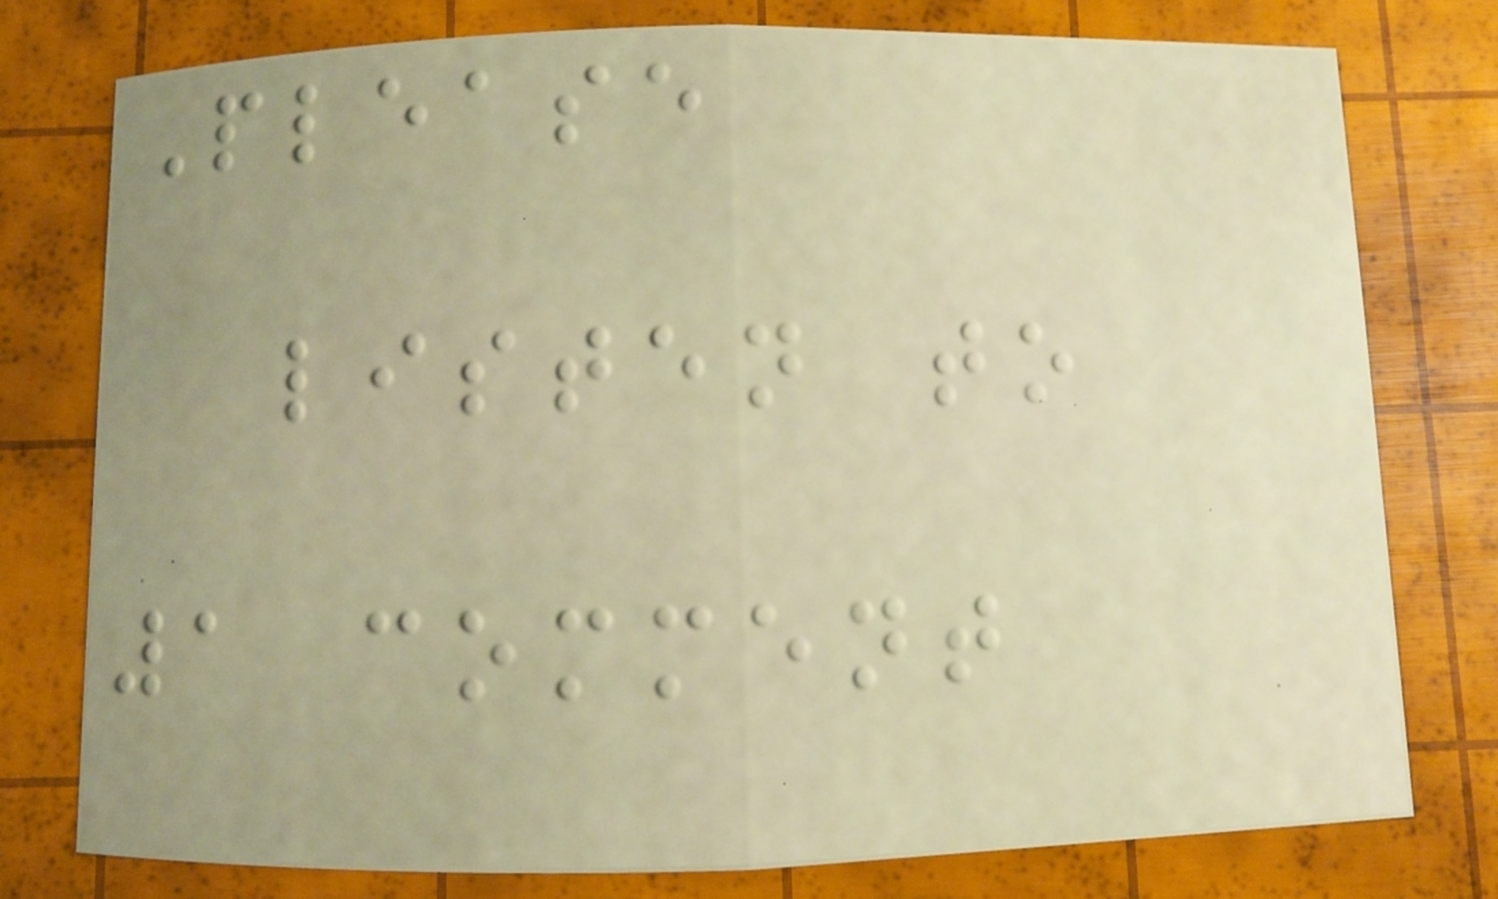Please
listen to
1 comment
